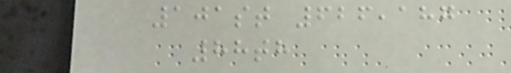101st 626,187
88th
